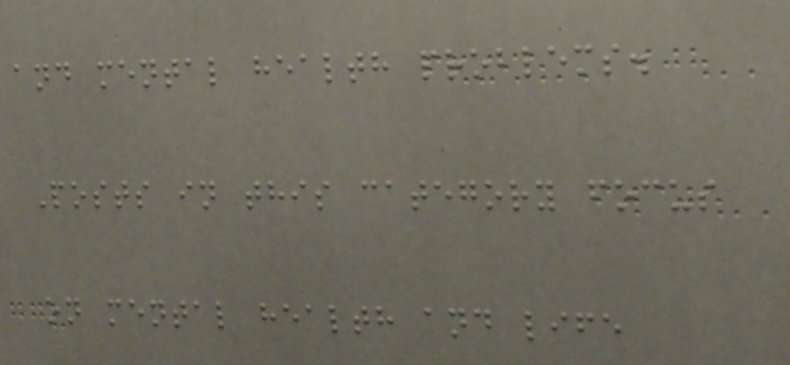and mental health problems.
Posts in this category focus
on mental health and life
